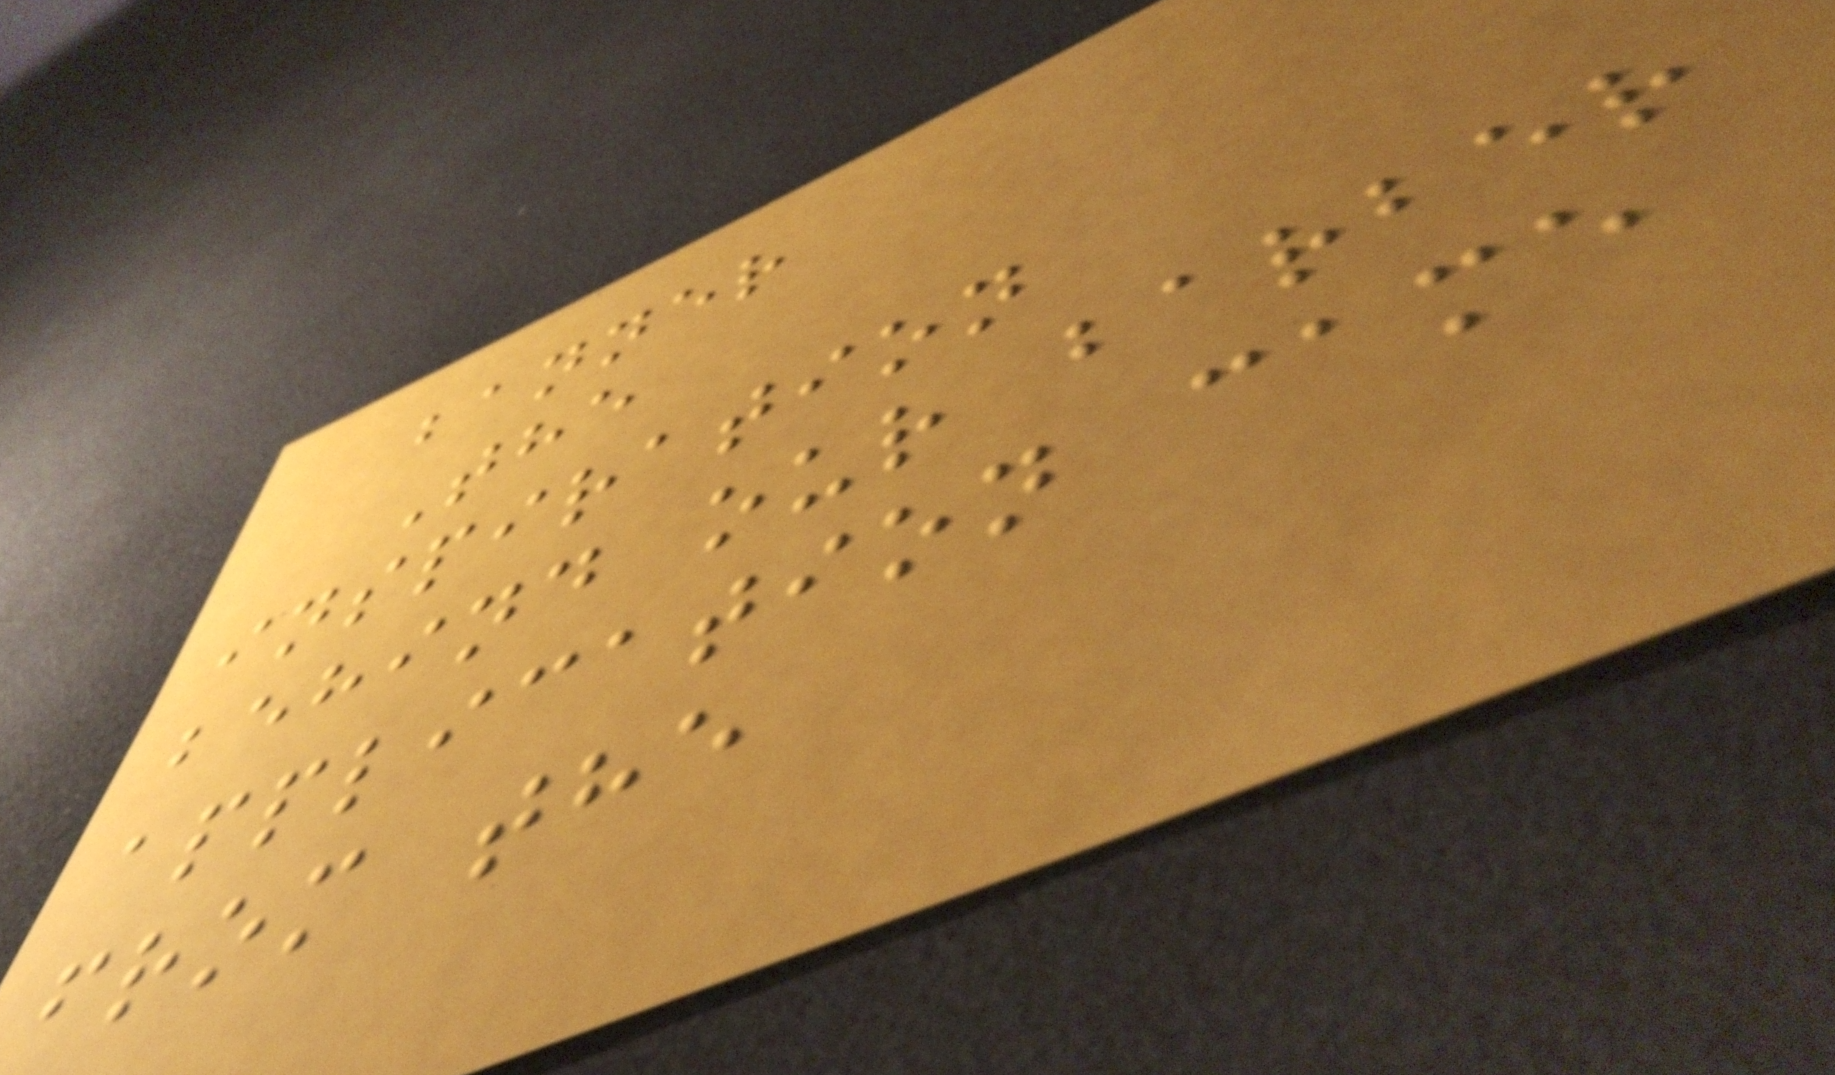banner
The
inspiration
behind our barber
application came
from the
